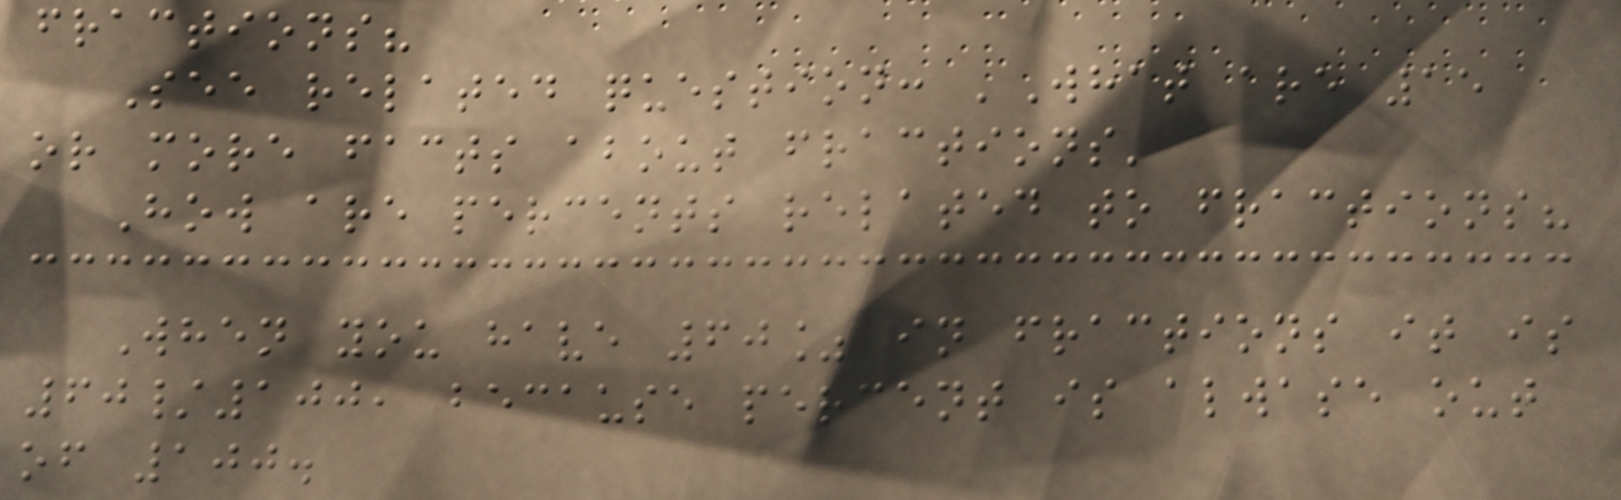fractions?
See related question: 'What are 15
or more facts about fractions'
How are percents related to fractions?
When you have 60% in fractions it is
60/100, because percent is alwase out
of 100.
